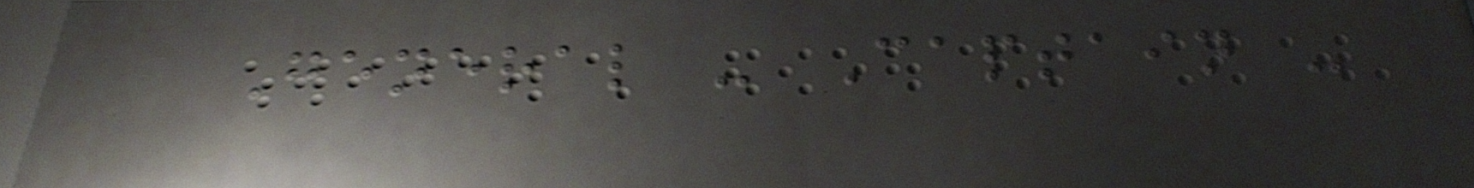General - Captain -
